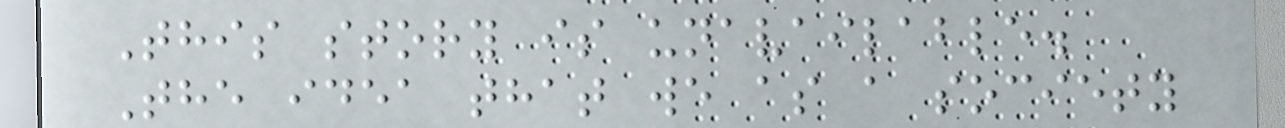This story is unavailable.
The idea that we as a society
